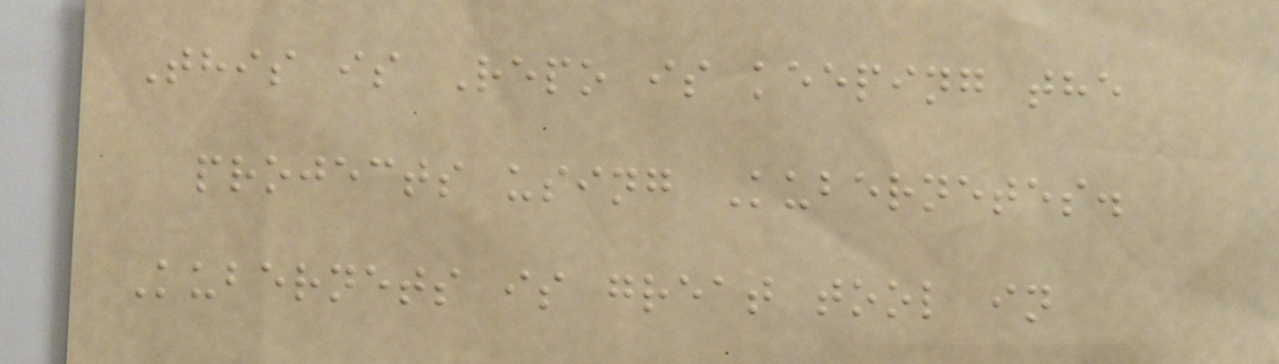This is Repo is keeping the
projects using Kubernetes.
Kubernets is great tool in
